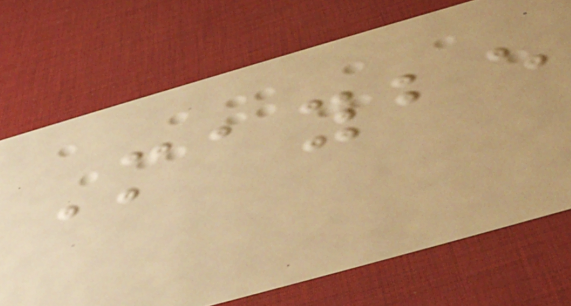Maybe
